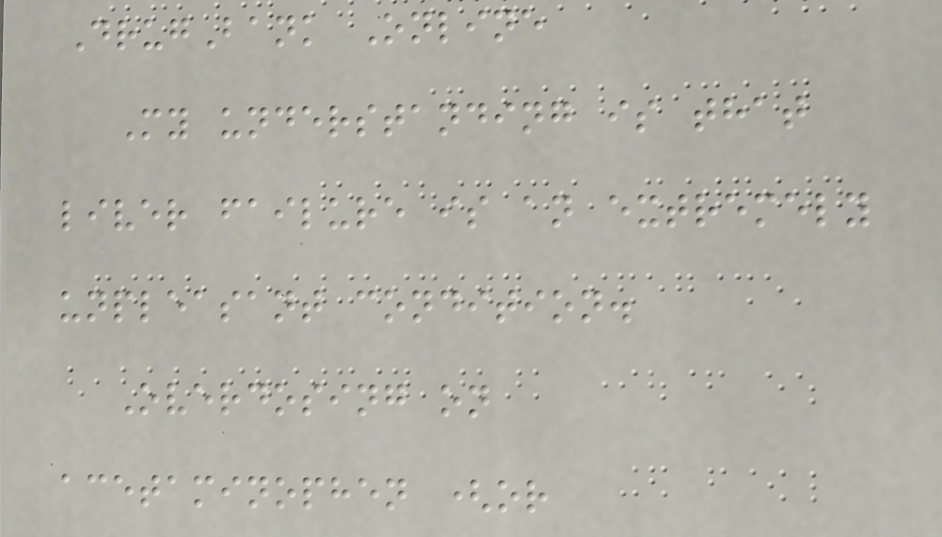DrugBank Online
My understanding is that
liver failure is an extremely
unpleasant condition.
Overdosing on
acetaminophen (or
